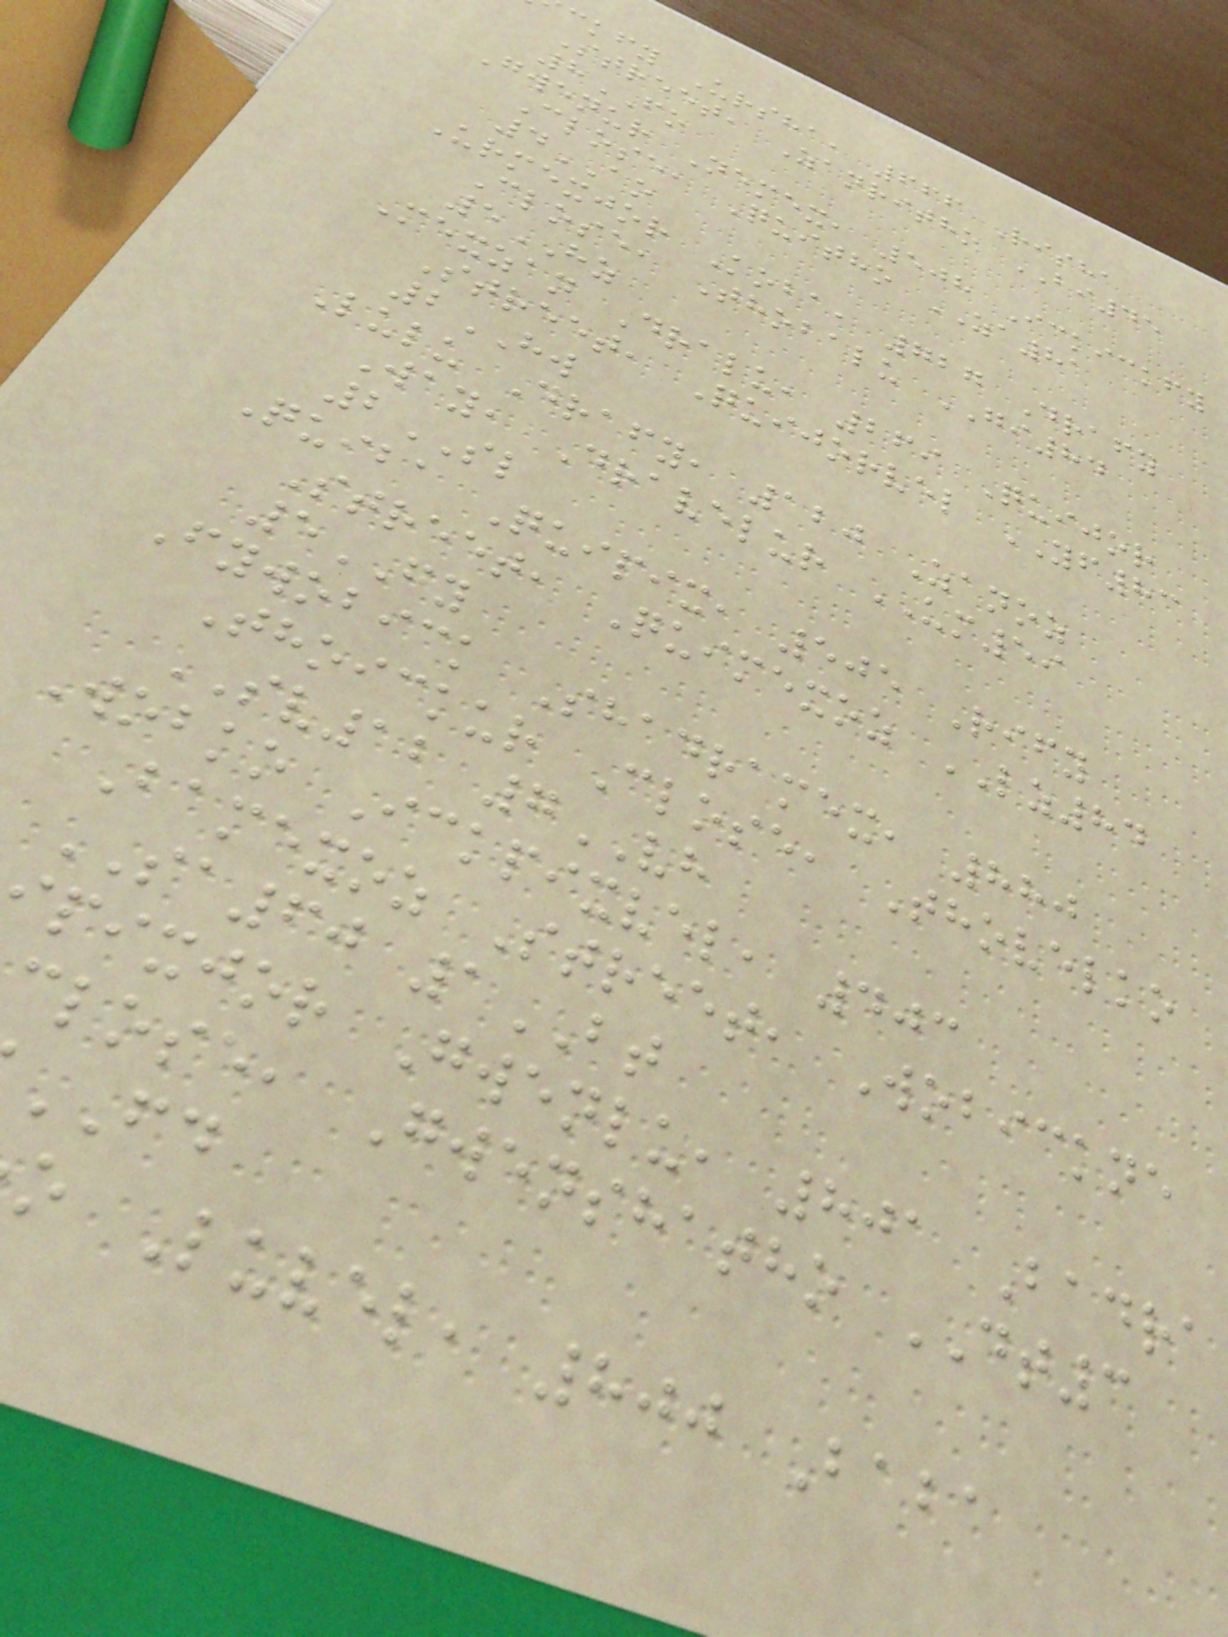ckfy Ursha, 666 Risha
Street, Zanritho BI45
8FO
Gwenur Nemex, 508 Ickickfy
Close, Quitho ZA81
4AO
Urmexjor Koba, 727 Drafy
Close, Thobalu GI84
5HZ
Mexzan Dralu, 269 Quijor
Street, Quijorvel YF83
2HW
Lulu Drafy, 120 Zanoz
Way, Dravelur UM59
2SL
Quiba Quipix, 505 Rify
Street, Quimexoz LZ84
5GY
Fywobick Shadramex, 880
Thoickur Close, Thovelko
SV12 7VH
Wobko Ickpixvel, 403
Bamexoz Street, Wobickne
SA60 1BT
pixjor Gwenlu, 801 Badra
close, Gwenshatho DT3
FD
o Luvel, 800 Baba
